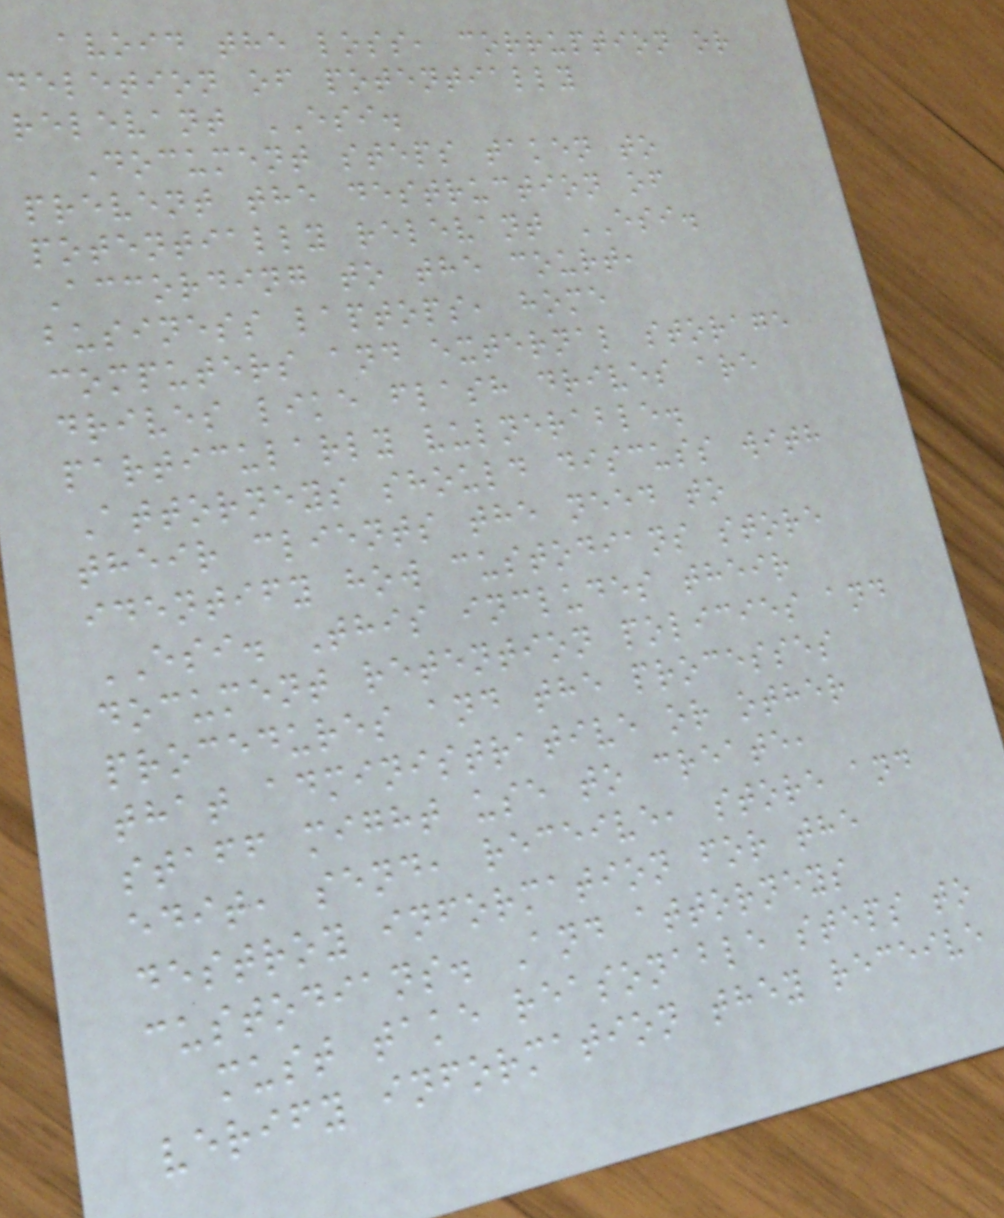avoid the loss, corruption or
deletion of potentially
relevant ESI.
Document steps taken to
prevent the destruction of
potentially relevant ESI.
According to the court,
business laptops, home
computers and external storage
drives like flash drives are
particularly vulnerable.
Attorneys should discuss with
their clients the need to
identify how custodians store
ESI. This includes their
document retention policies and
procedures and the processes
that administrative or other
staff might use to create,
edit, send, receive, store and
destroy information for the
custodians. And attorneys
must take reasonable steps to
verify information they receive
